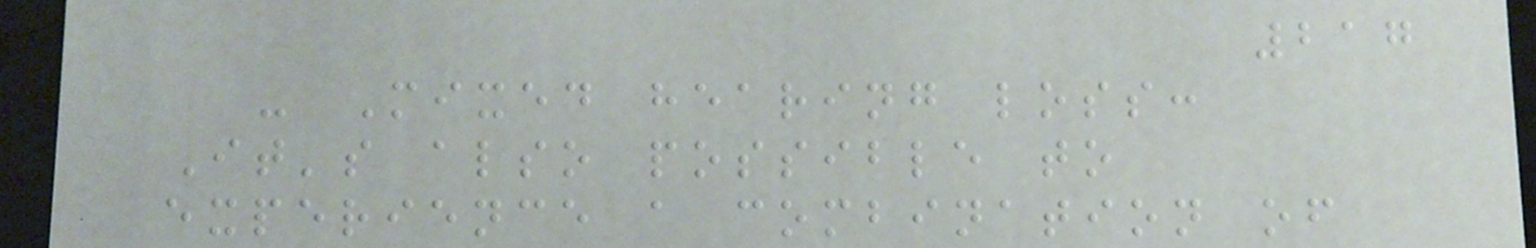217
- Mixed hearing loss:
It's also possible to
experience a combination of
